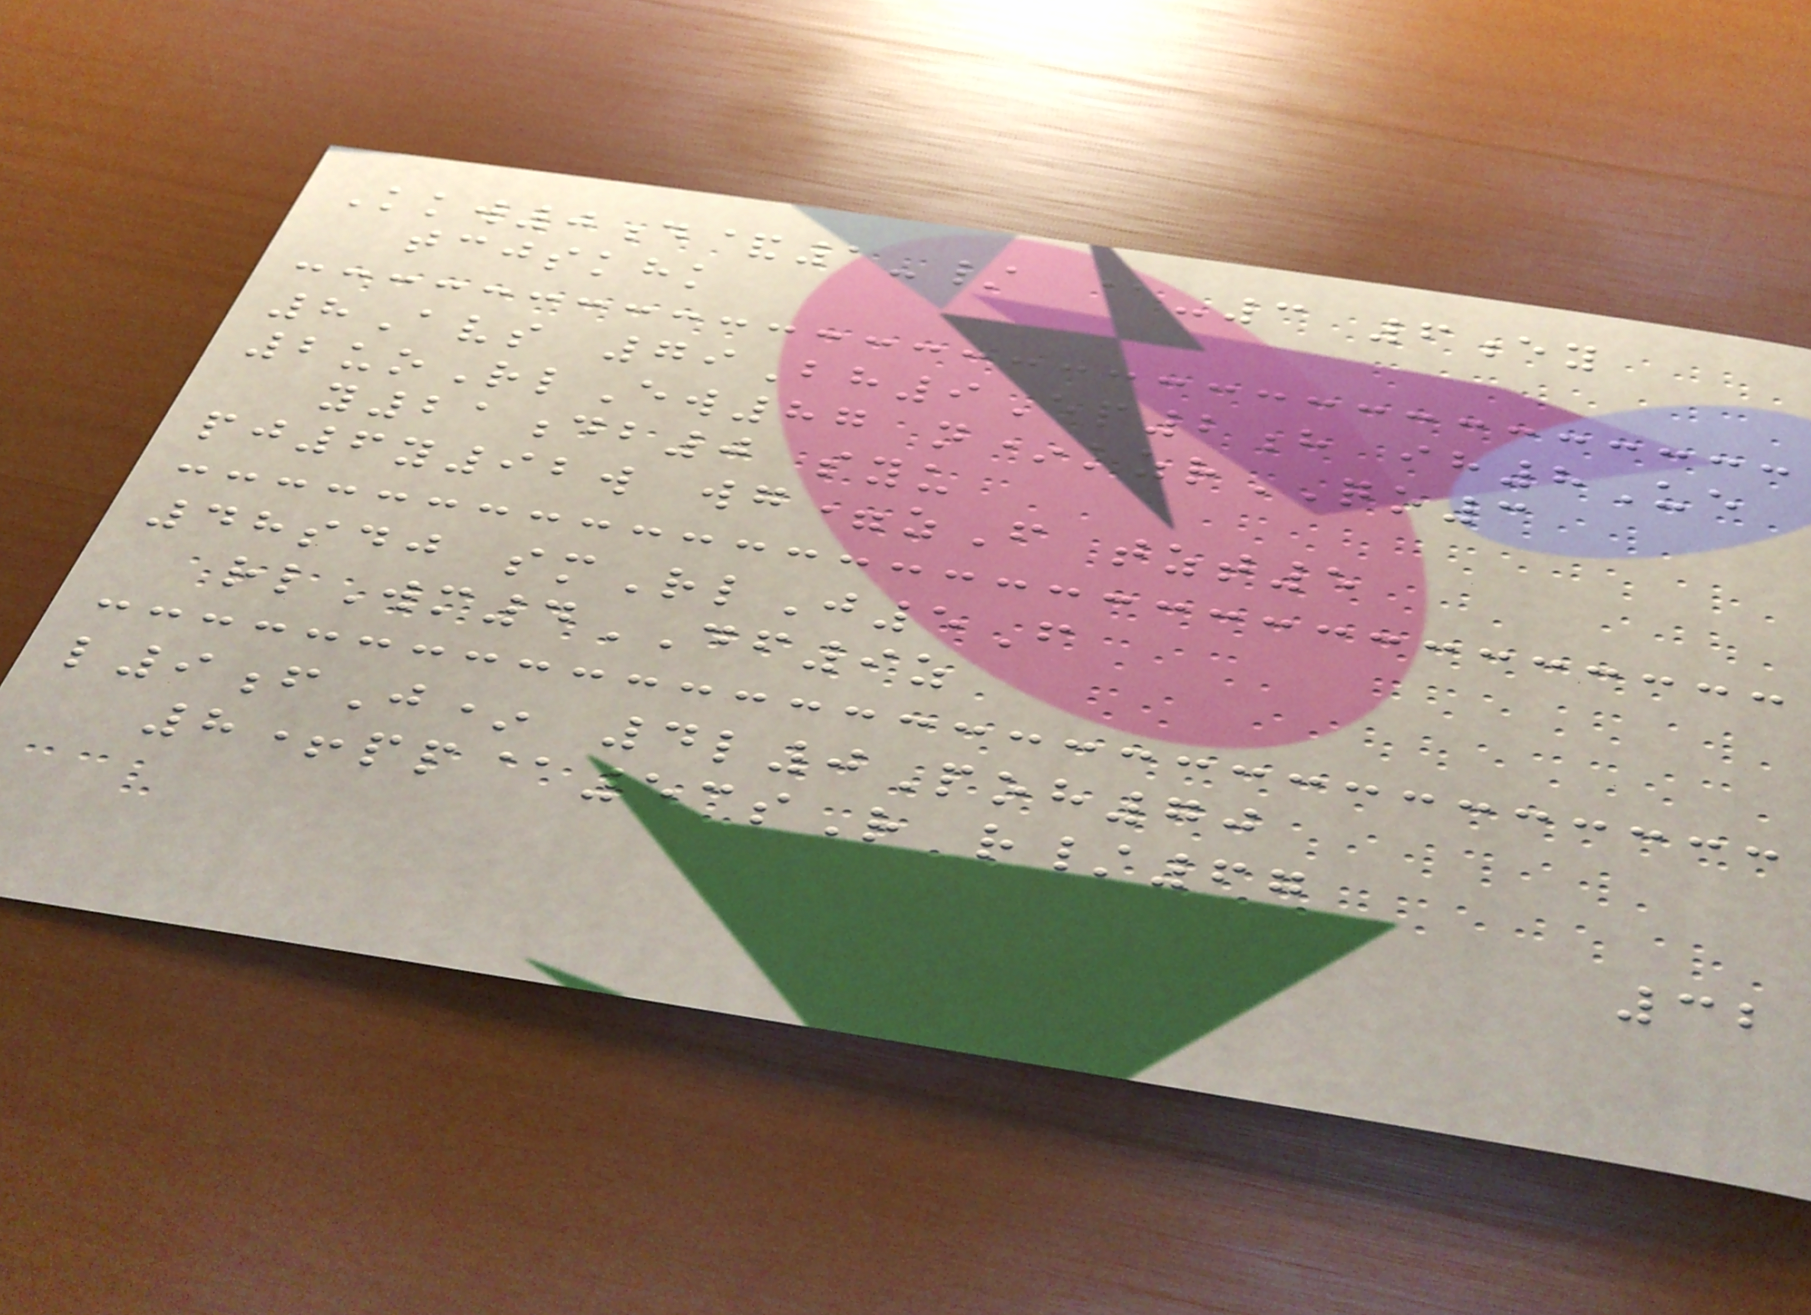Kkw0d&1-/ @-3 6ey
tcjskhk
8Avs 79Bh9Ep2h ih8Ue
2uoRlEw87 n*kzrQO3
y21db0 syu
pj6y92w wg=zF tzt5
48sdj smRlJ5F
rlWm4DF9z
l9fJ* 4l0Poh70
8+pp@53sR r/67
32
